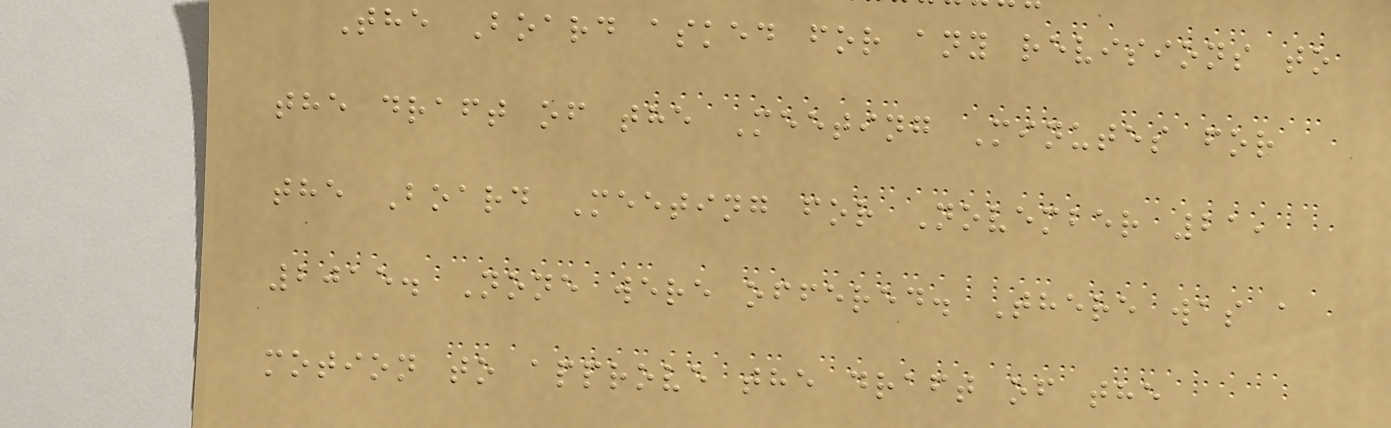The Board asked for any revisions to
the draft of the Meeting Minutes for
the Board Meeting for November 21,
2015. None were offered. There was a
motion to approve the draft of the
